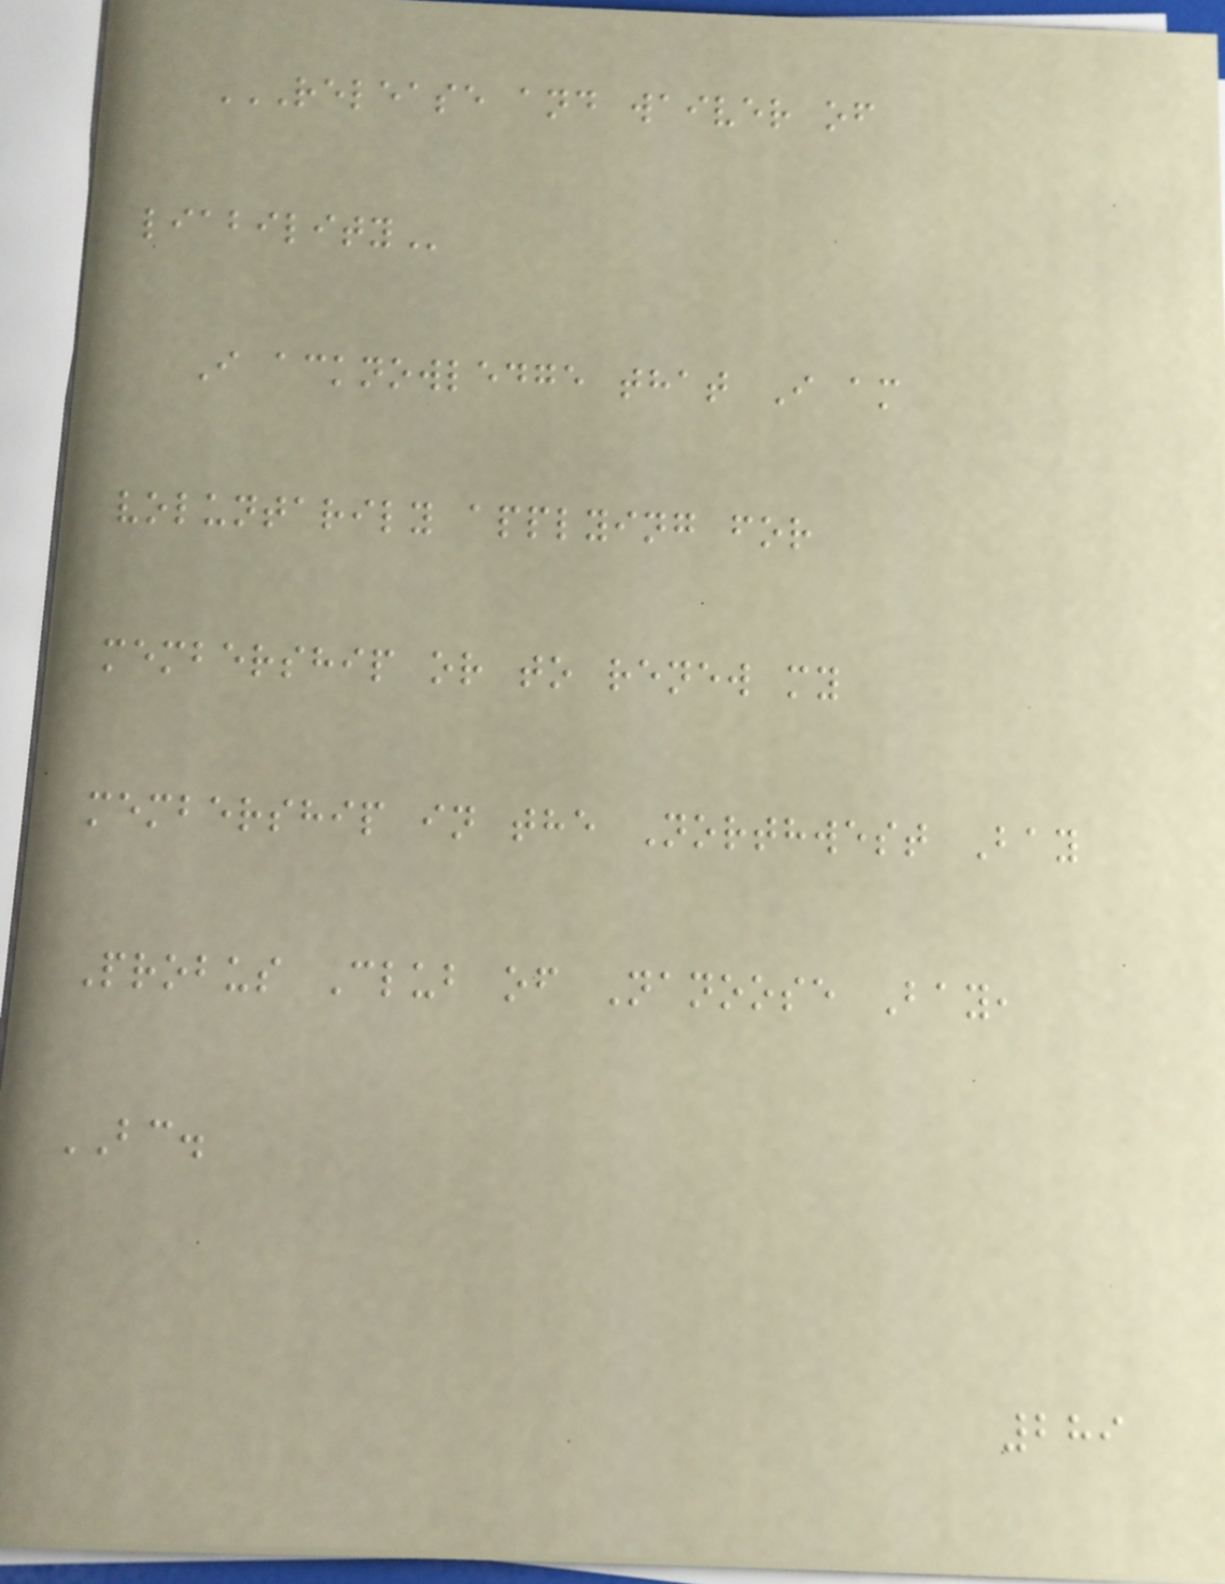RELEASE AND WAIVER OF
LIABILITY
I acknowledge that I am
voluntarily applying for
membership or to renew my
membership in the Northwest Bay
Probus Club of Nanoose Bay,
BC.
289
